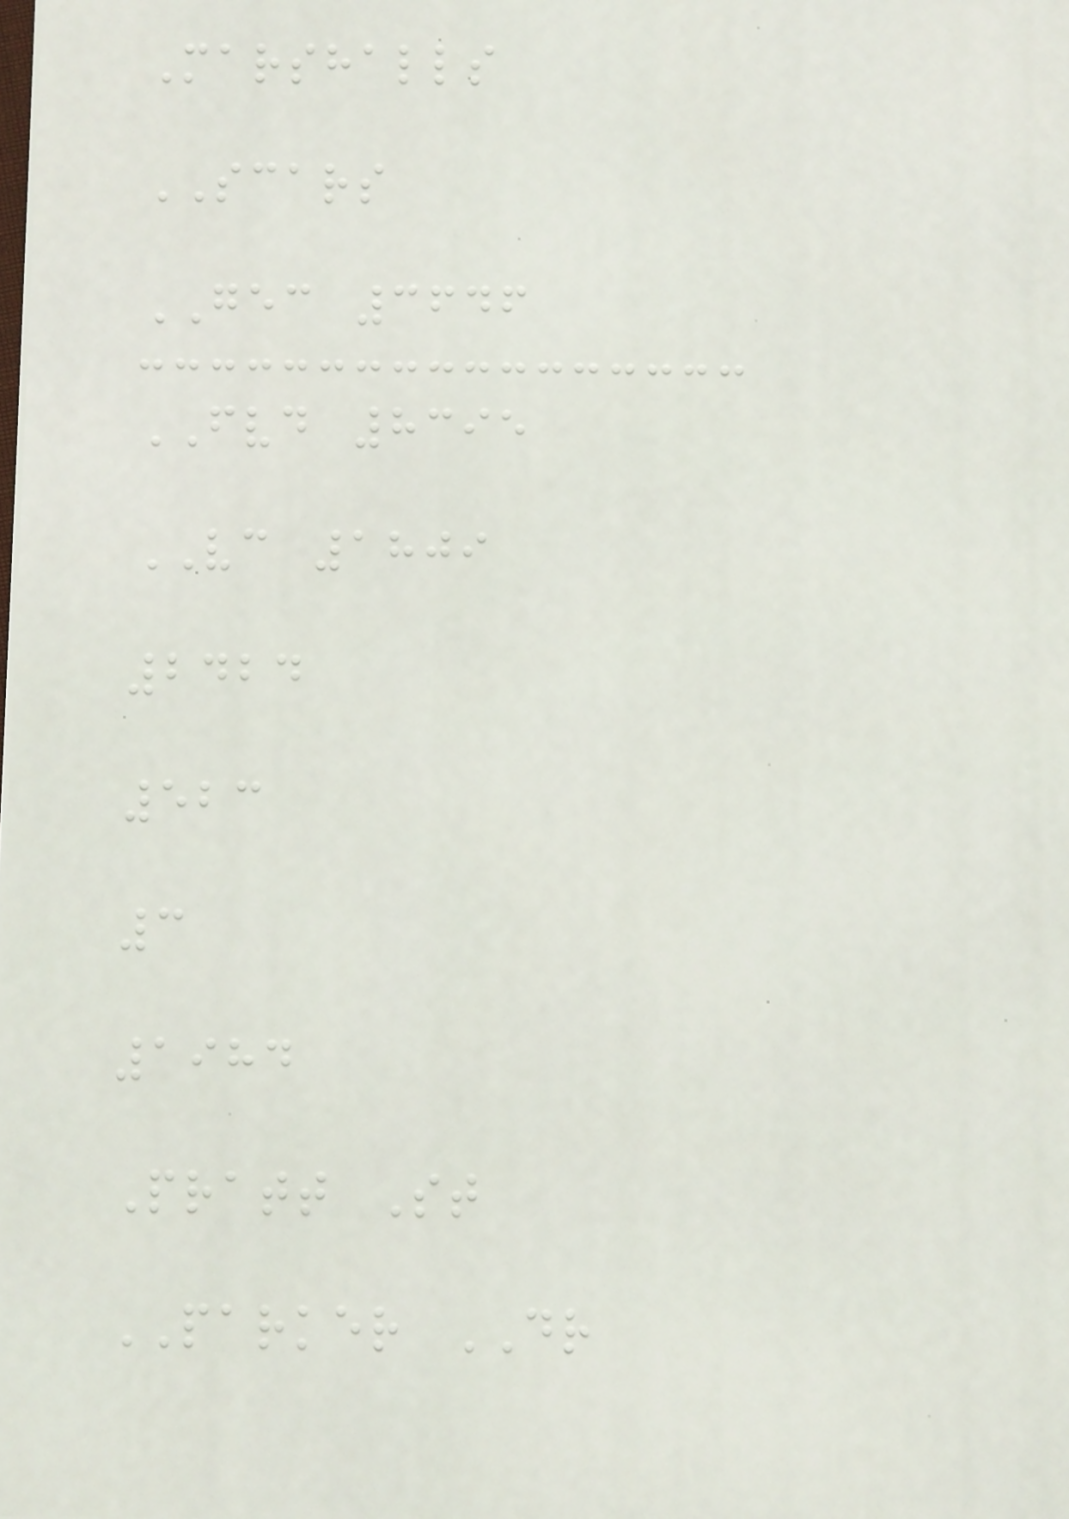Marshalls
SCARS
GEC 3646
FVD 8395
VC 1809
2424
523
3
1984
Pratt St
PARKER DR
